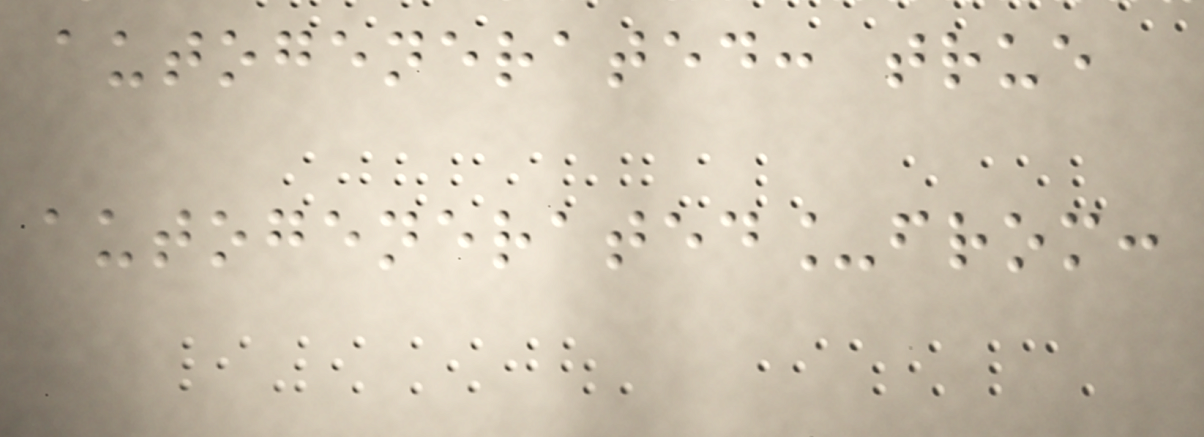autogenerated: true
autogenerated_from:
